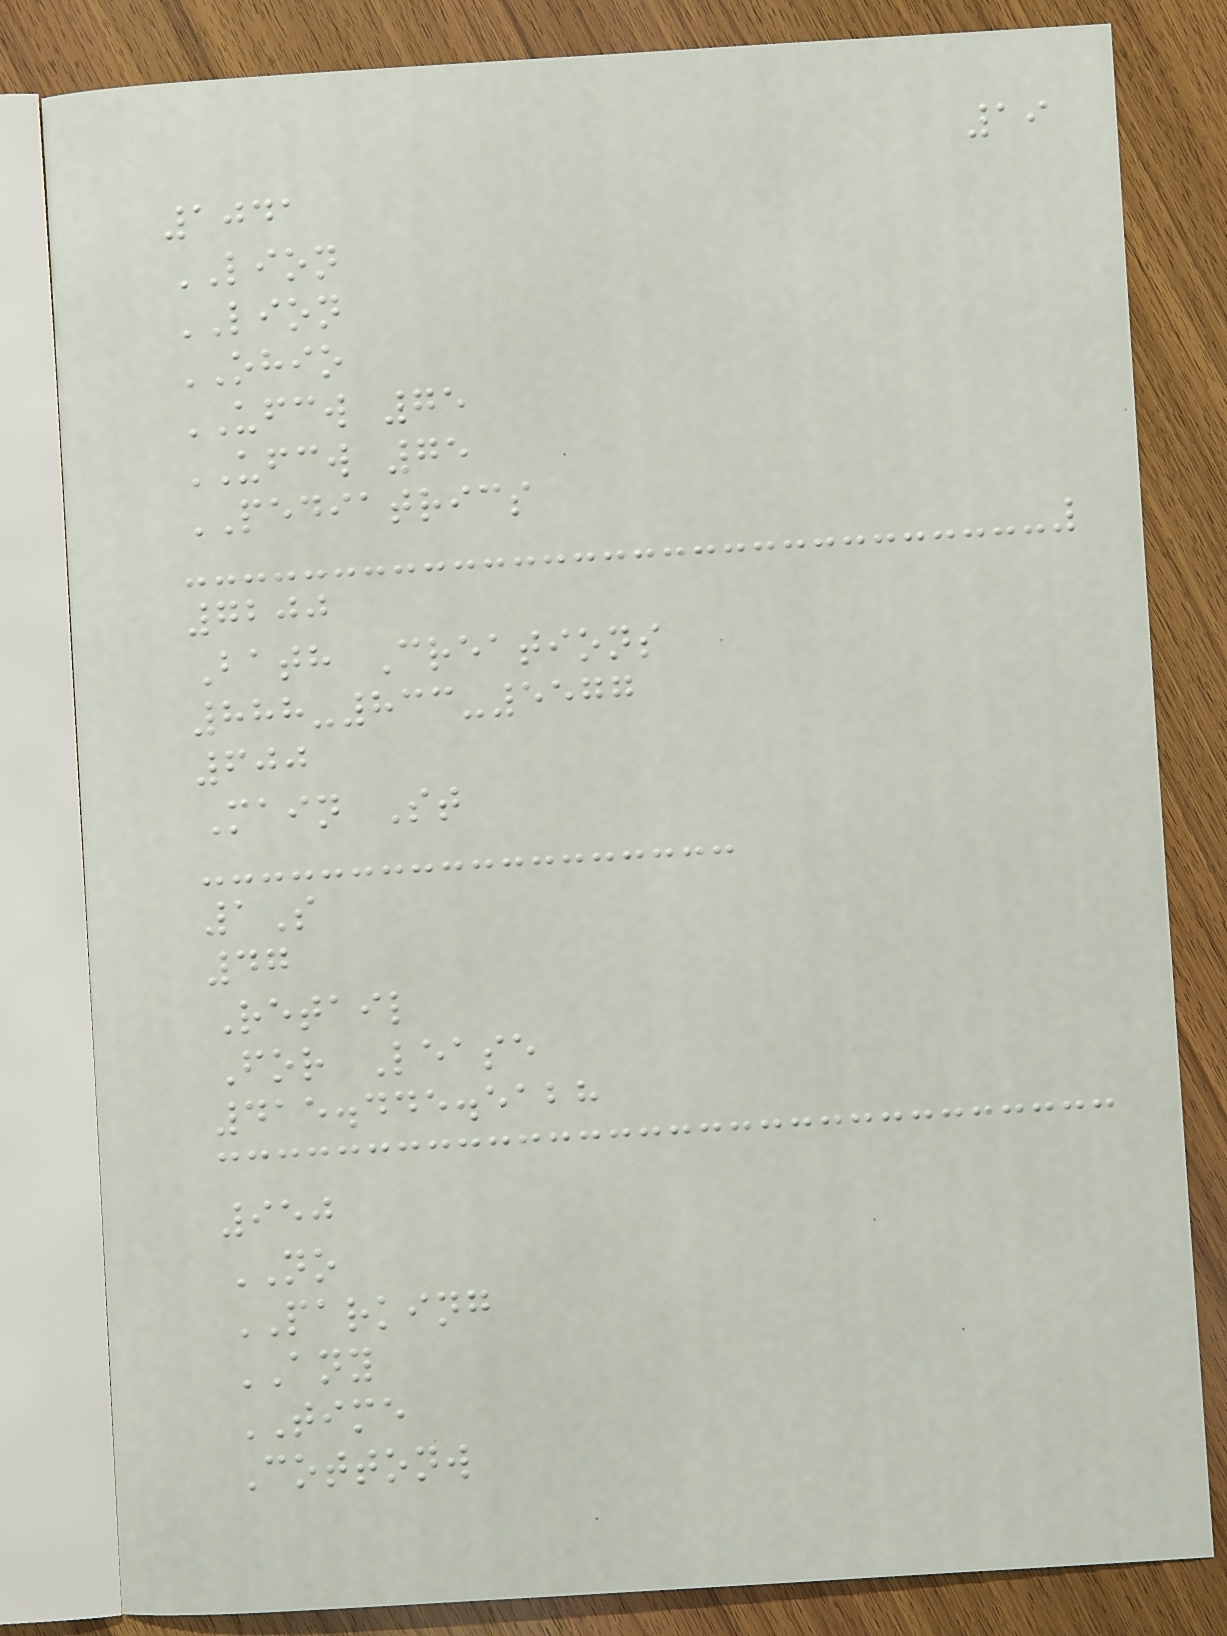19
1041
LION
LION
OHIO
UFCW 75
UFCW 75
PEDIATRICS
7200
Bath Creations
888-833-5577
600
Main St
1S
47
Retail
For Lease
415.445.5128
950
NO
PARKING
ANY
TIME
Cottonw
